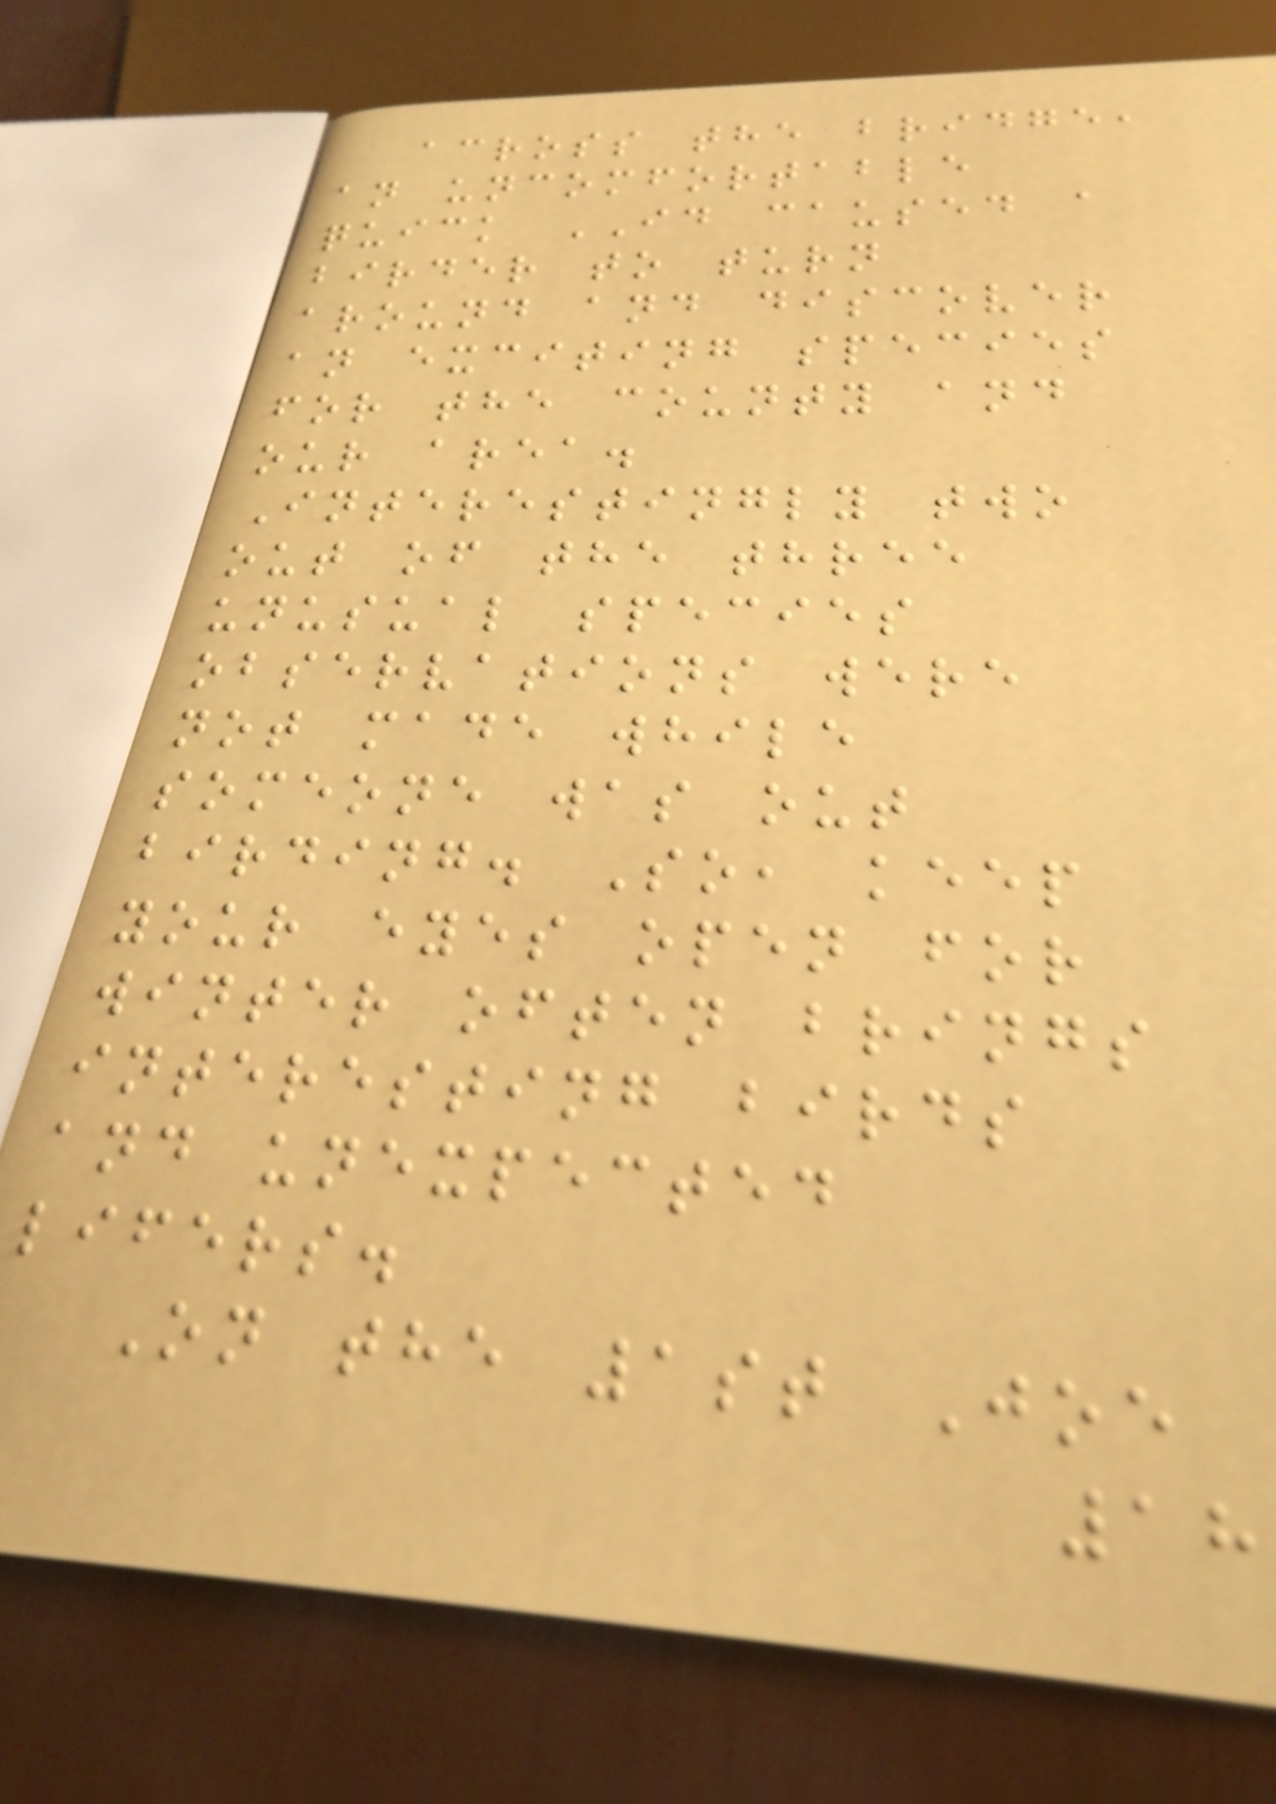across the bridge,
an uncomfortable
quick ID caused a
birder to turn
around and discover
an exciting species
for the county and
our area.
Interestingly two
out of the three
unusual species
observations were
not made while
someone was out
birding. So, keep
your eyes open for
winter often brings
interesting birds
and unexpected
lifers.
On the 1st Joe
18
